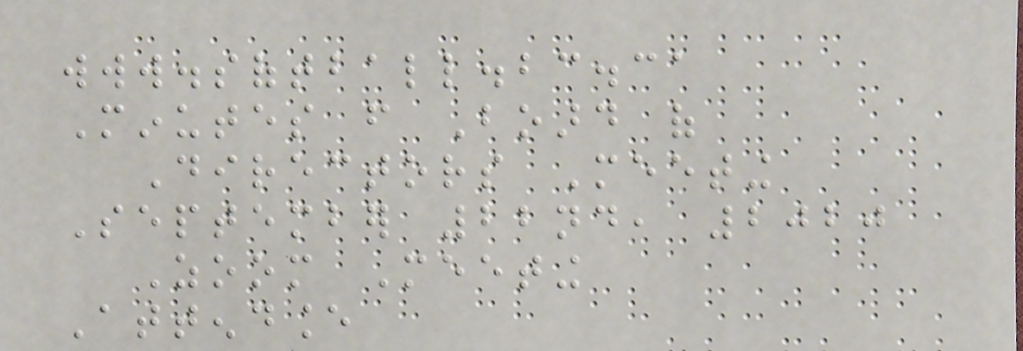www.softball.bc.ca
Minutes from Board of
Directors Meeting
September 22nd, 2020
Zoom Meeting
Attendance
